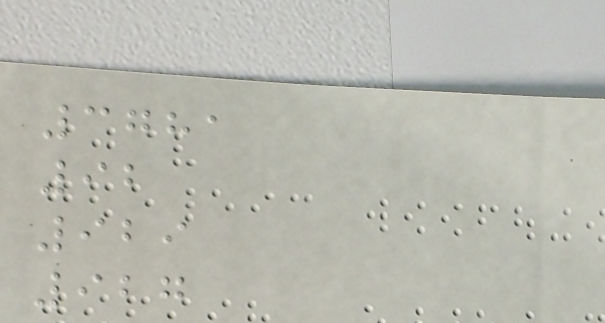3781
92
929
927
